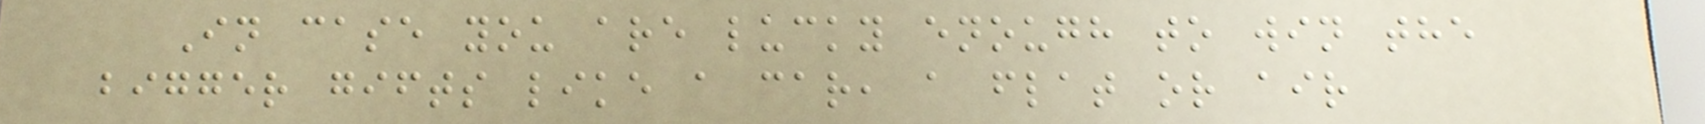In case you are lucky enough to win the
bigger gifts like a car, a flat or air
